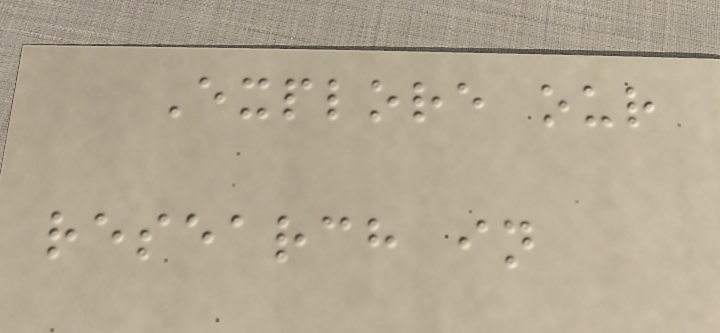Explore our
research in
